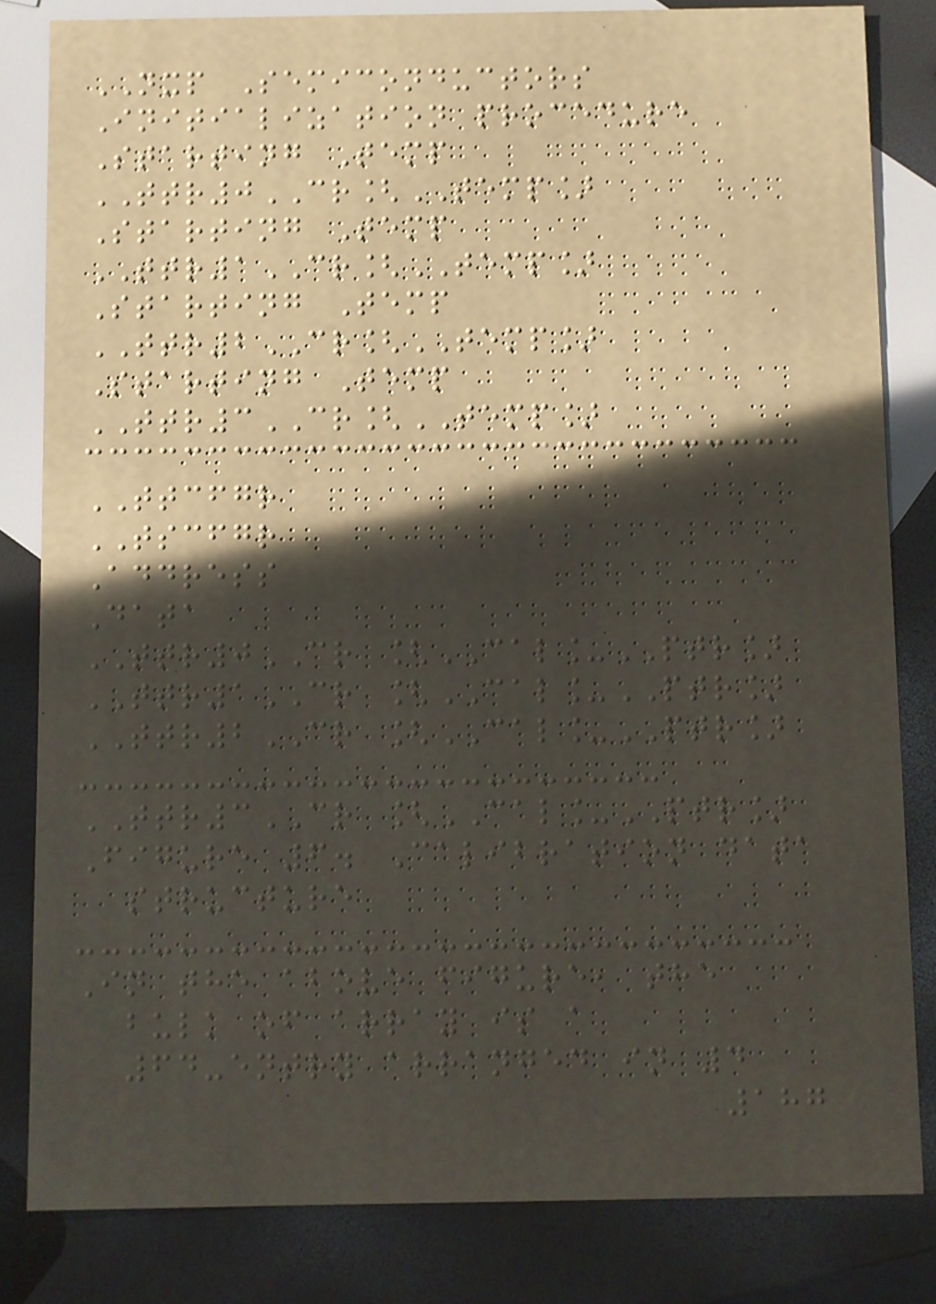NXP Semiconductors
Initialization procedure
Starting Temp
TTR0CR[TEMP]
Starting Temp
TTR1CR[TEMP]
Starting Temp
TTR2CR[TEMP]
Starting Temp
TTR3CR[TEMP]
TTCFGR
TSCFGR
Address
Data
TTR0CR [CAL_PTR]
TTR1CR [CAL_PTR]
TTR2CR [CAL_PTR]
TTR3CR [CAL_PTR]
Figure 6. Calibration data
structure
In the above figure, the
bulk of array is a
64-entry arranged in 4
187
